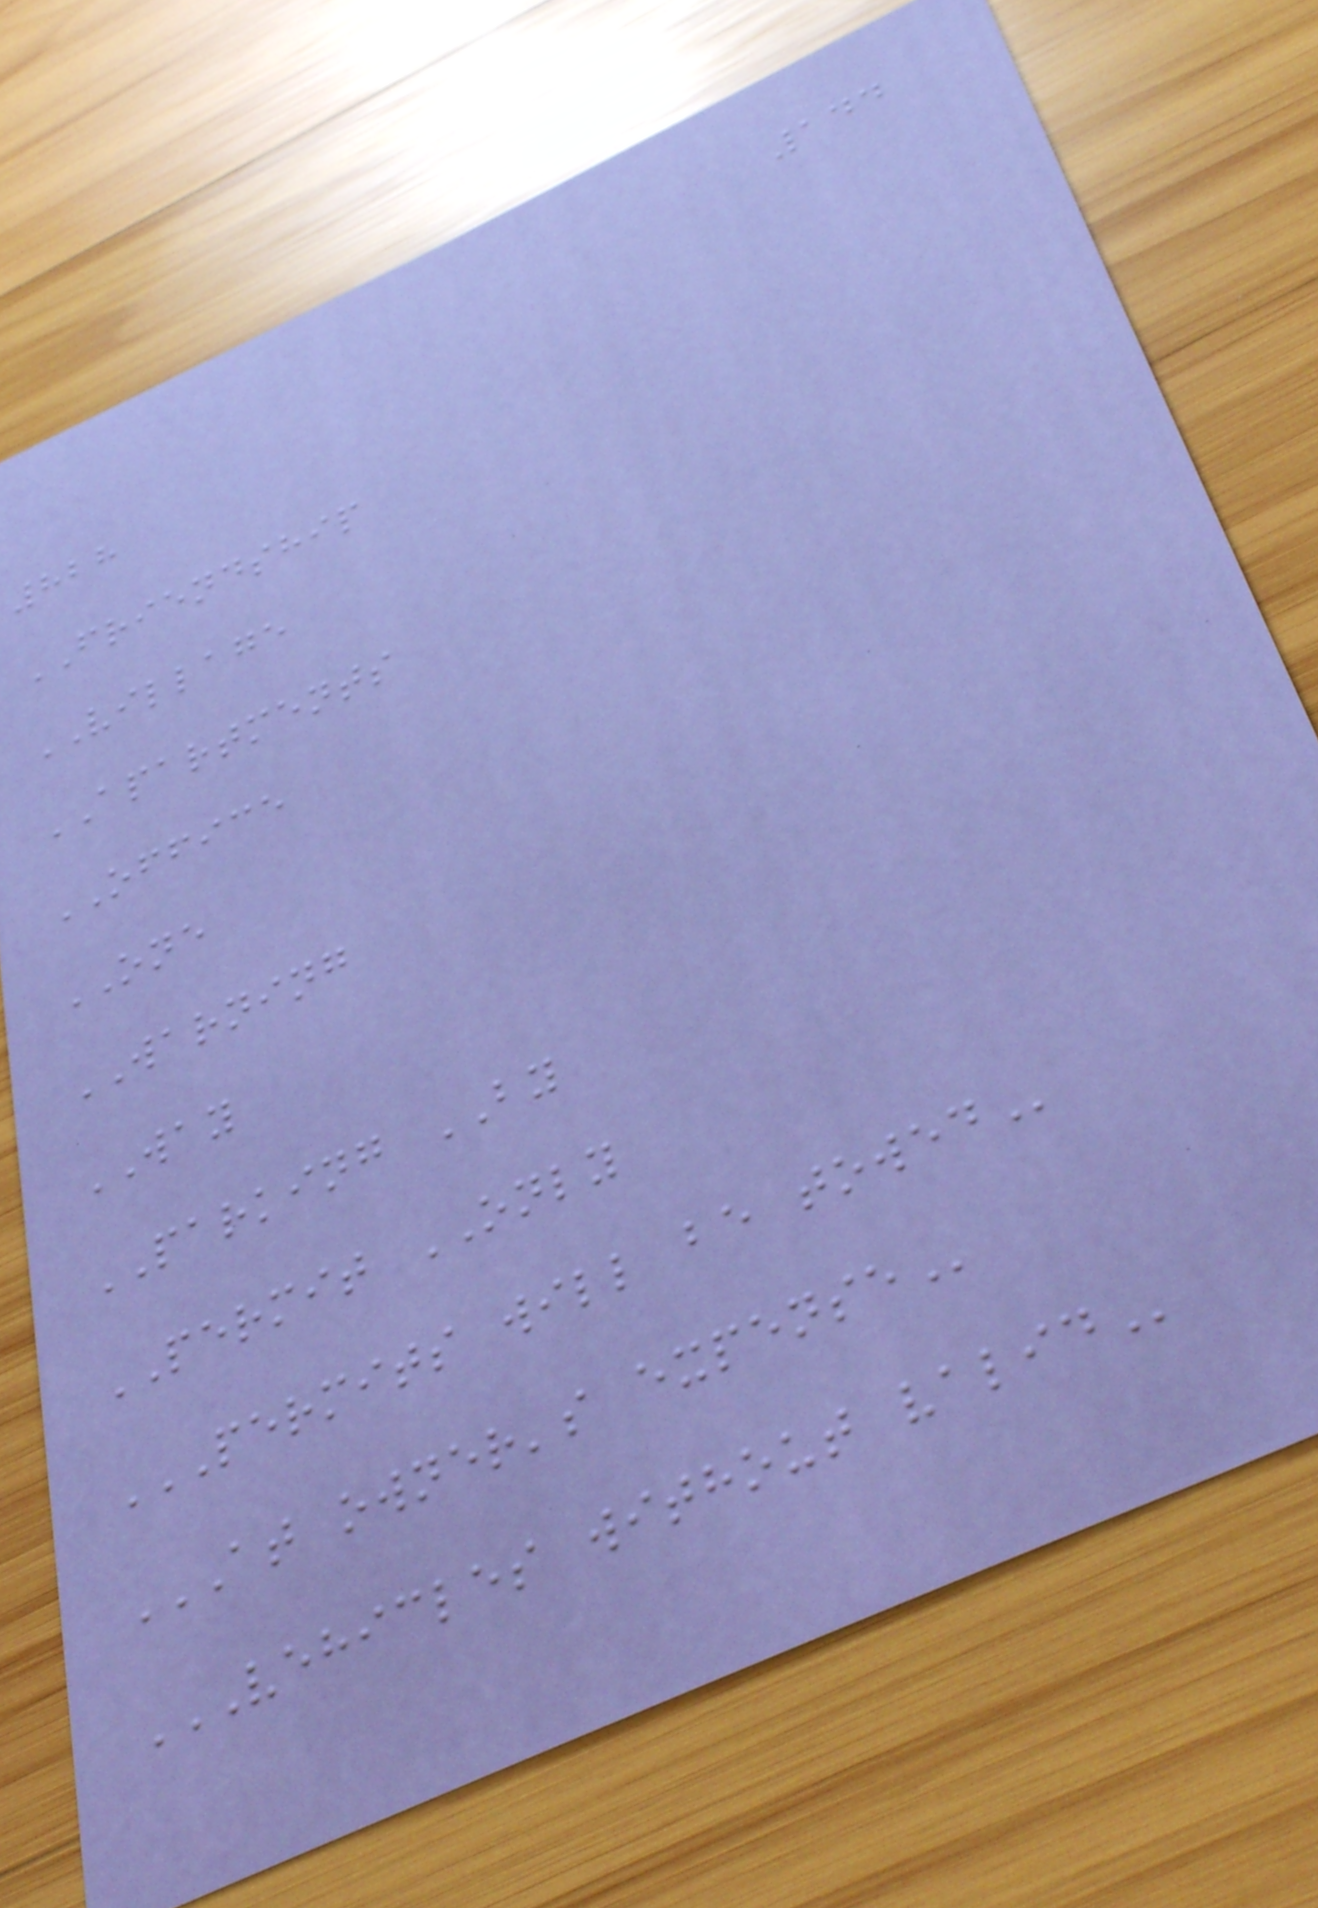144
828
FRIENDSHIP
VILLAGE
APARTMENTS
OFFICE
ONE
WARNING
WAY
PARKING BY
PERMIT ONLY
PERMITS WILL BE TOWED
AT OWNER'S EXPENSE
VEHICLES WITHOUT VALID
